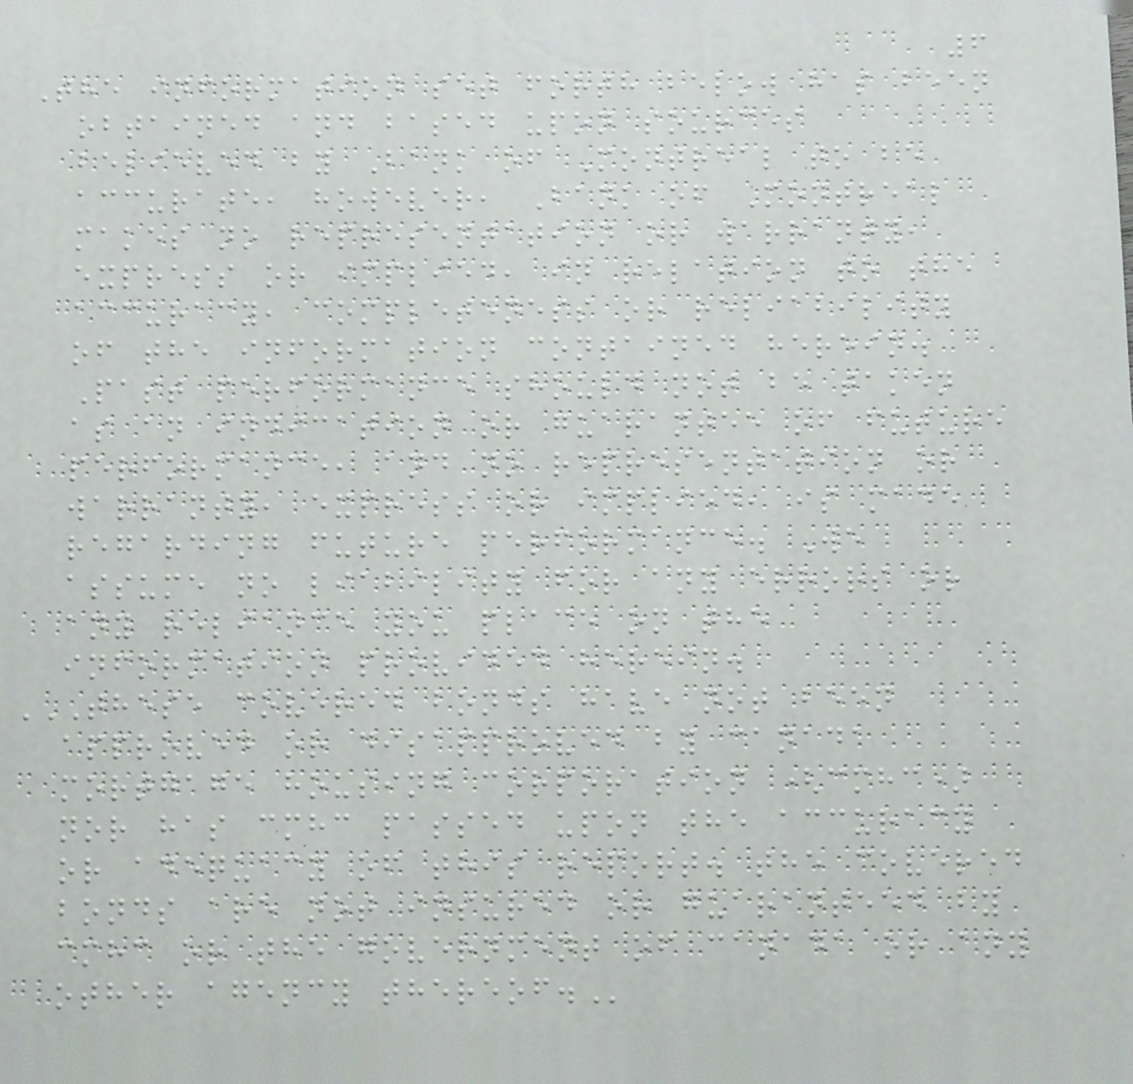6
The information set forth below has been
obtained and based upon sources
believed by Bank of Montreal to be
accurate, however, Bank of Montreal
makes no representation or warranty,
express or implied, in relation to the
accuracy, completeness or reliability
of the information contained herein.
Past performance should not be taken
as an indication or guarantee of future
performance, and no representation or
warranty, express or implied, is made
regarding future performance. We
assume no liability for any errors or
any reliance you place on the
information provided herein.
THESE COVERED BONDS HAVE NOT BEEN
APPROVED OR DISAPPROVED BY CANADA
MORTGAGE HOUSING CORPORATION (CMHC)
NOR HAS CMHC PASSED UPON THE ACCURACY
OR ADEQUACY OF THIS REPORT. THE COVERED
BONDS ARE NOT INSURED OR GUARANTEED BY
CMHC OR THE GOVERNMENT OF CANADA OR ANY
OTHER AGENCY THEREOF.
